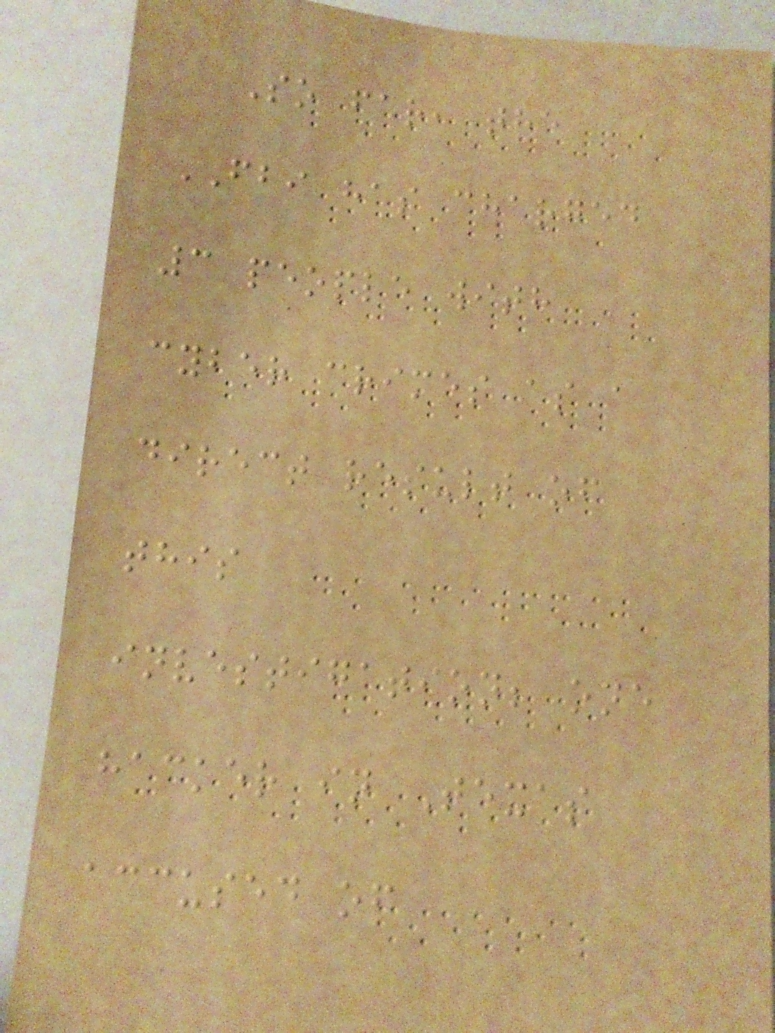So far, the
FBI has charged
3 people with
cyber crimes as a
direct result of
this
investigation; one
hacker in Texas
accused of
